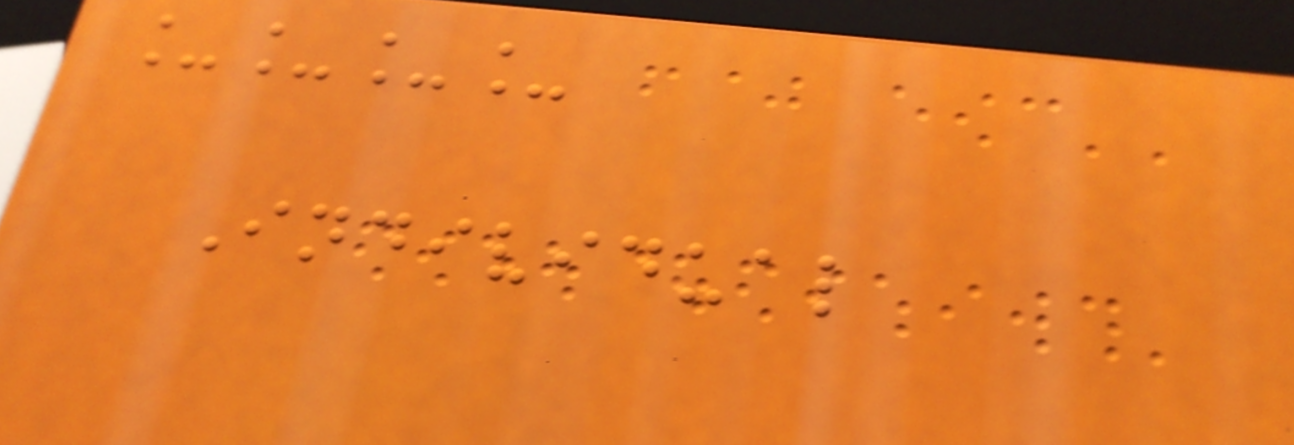____
Individual
